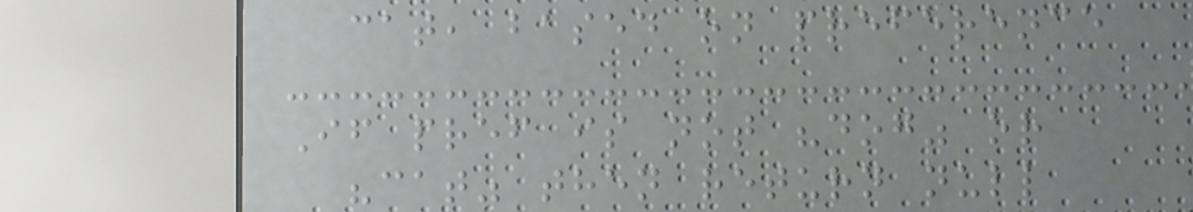cat, based on preference
If pref is not "dog" or
"cat" then return null
